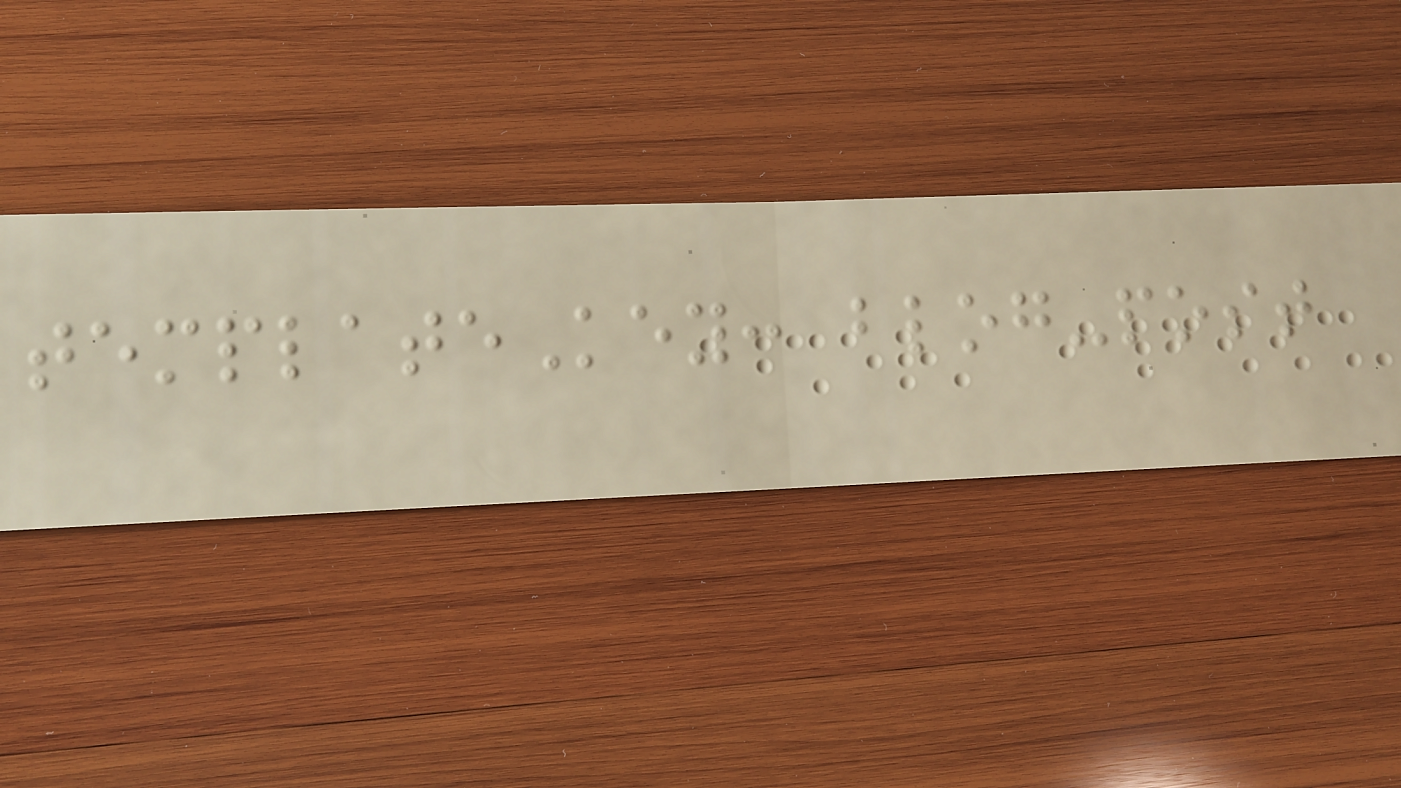templateKey: blog-post
